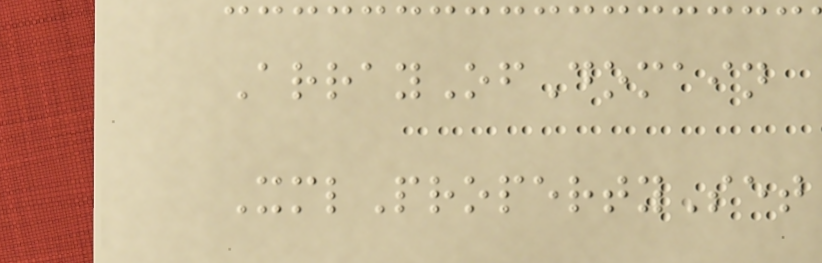ArrayOfDomain
XmlPropertySet
